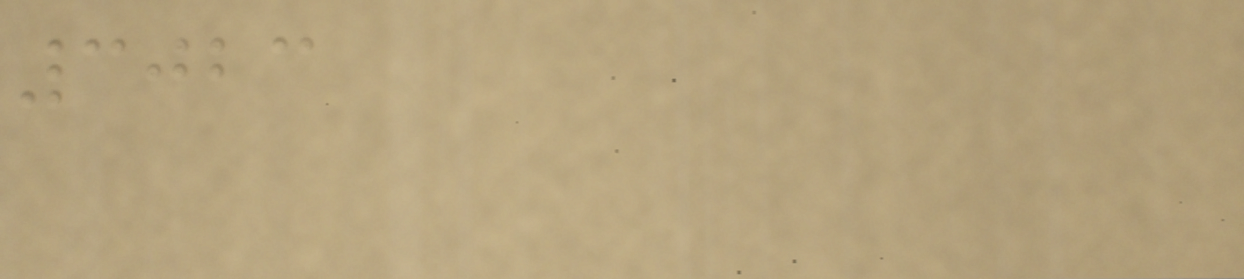3023
